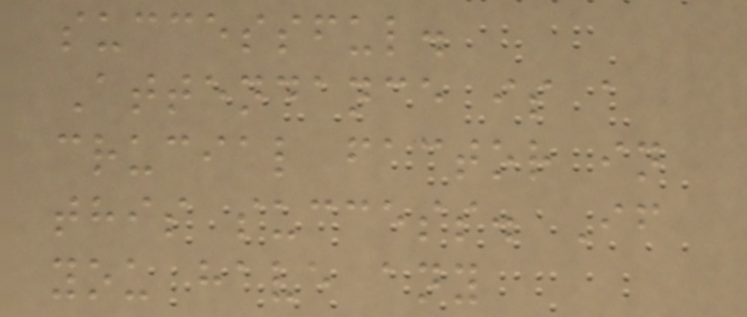successful.
Attendance is a
crucial factor in
this success. If
you have any
